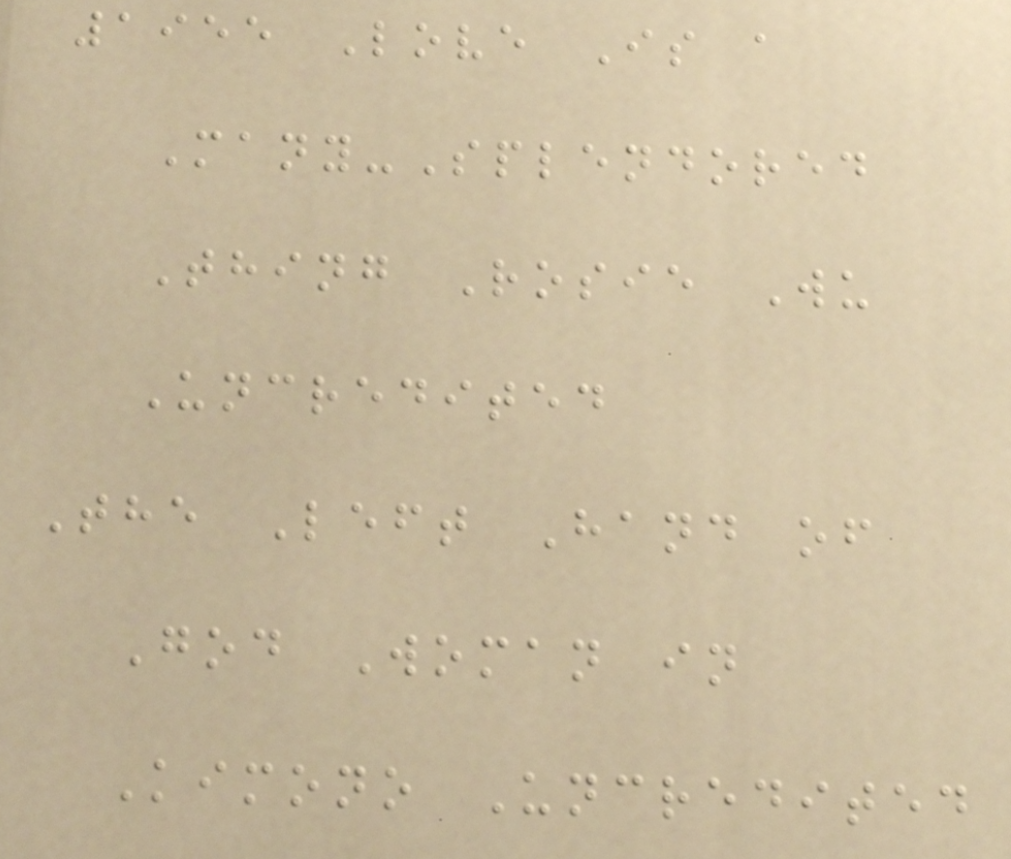1955 Love Is a
Many-Splendored
Thing Rosie Wu
Uncredited
The Left Hand of
God Woman in
Kimono Uncredited
